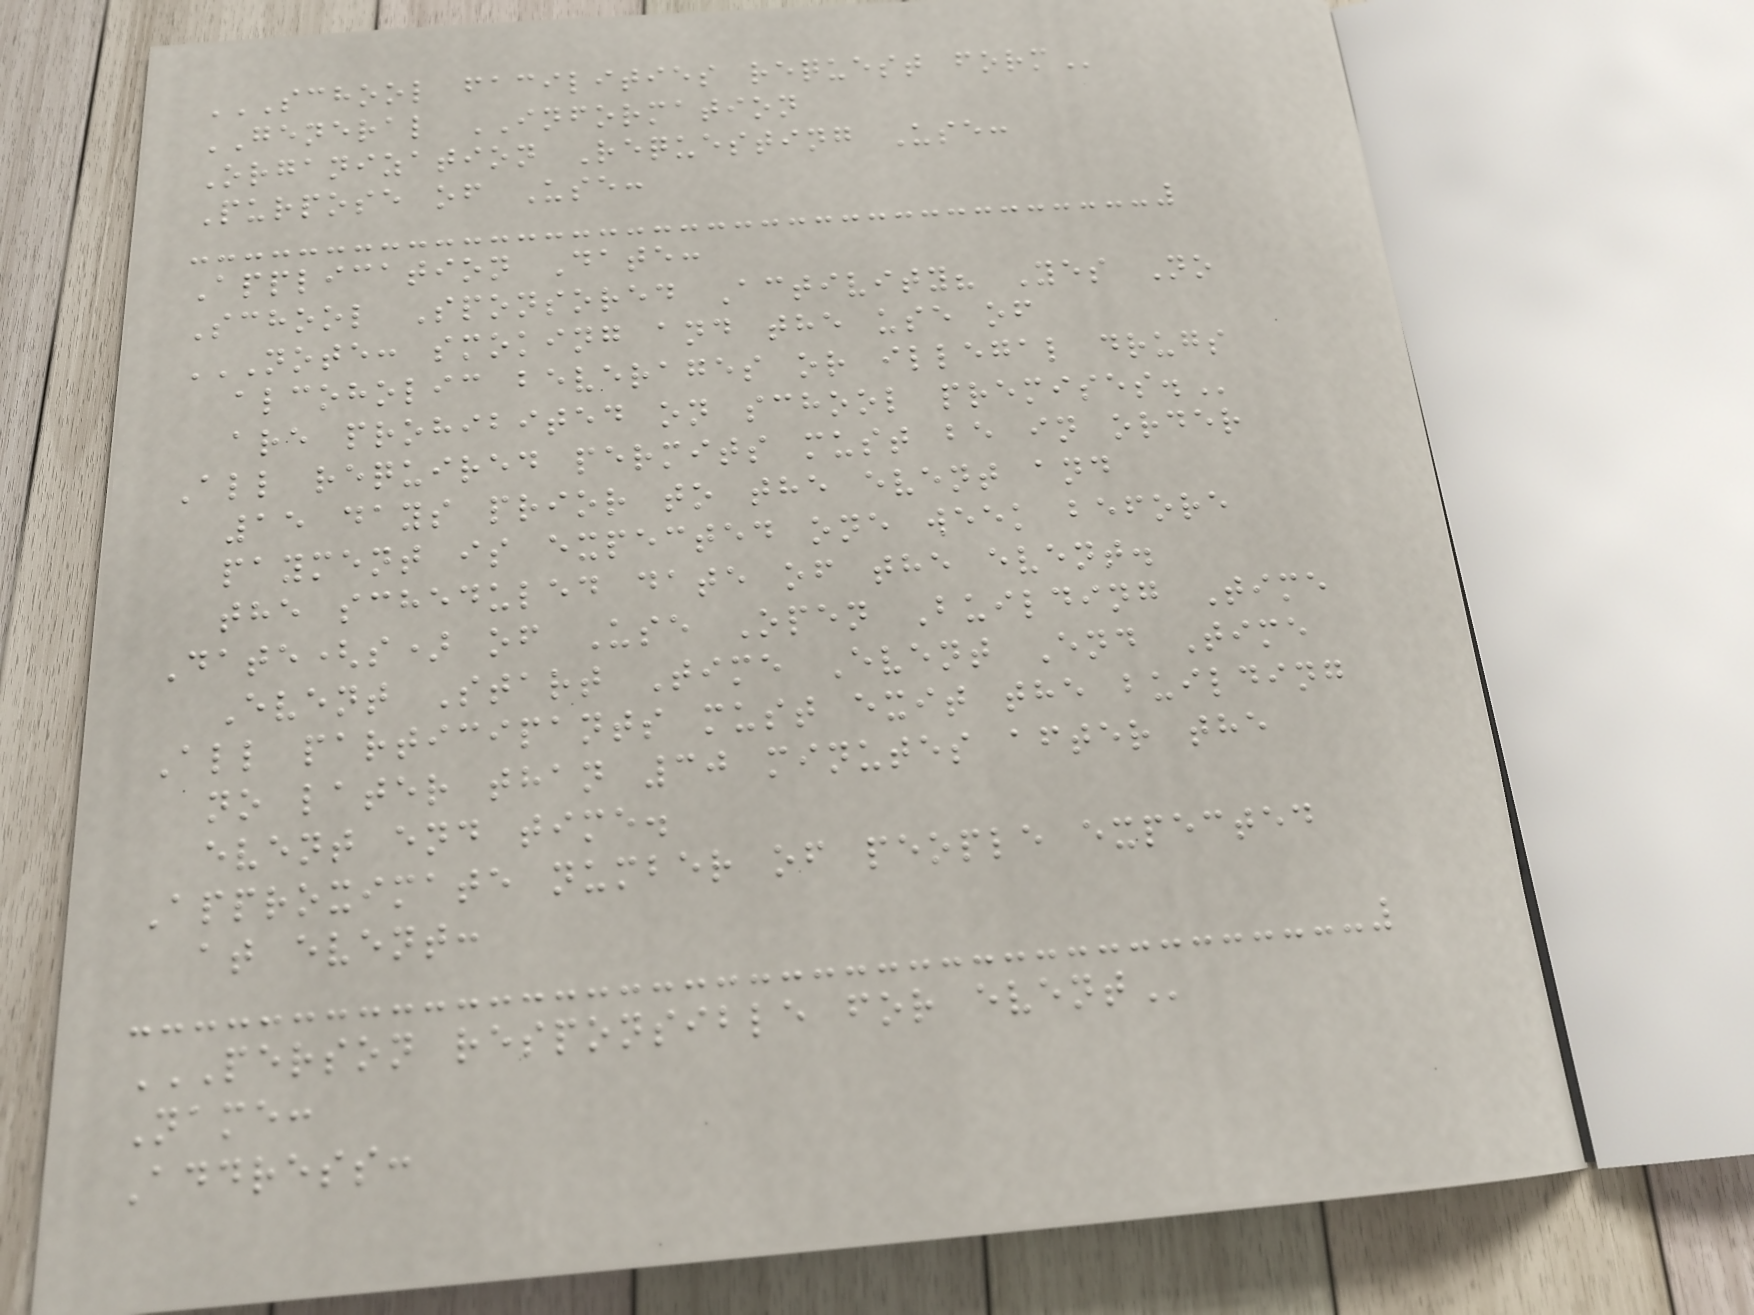SCHOOL FACILITIES REQUEST FORM
GENERAL INFORMATION
Organization Requesting Use:
Purpose of Use:
Application Date:
School Sponsored Activity? Yes No
NOTE: SMOKING AND THE USE OF
ALCOHOLIC BEVERAGES OR ILLEGAL DRUGS
ARE PROHIBITED ON SCHOOL PREMISES.
All required permits must be in order
15 days prior to the event and
payment is expected one week before
the scheduled date of the event.
Date(s) of Use Open Building Time
Event Start Time Event End Time
All participants must exit the building
no later than 30 minutes after the
event end time.
Approximate number of people expected
at event:
PERSON RESPONSIBLE FOR EVENT
Name:
Address:
